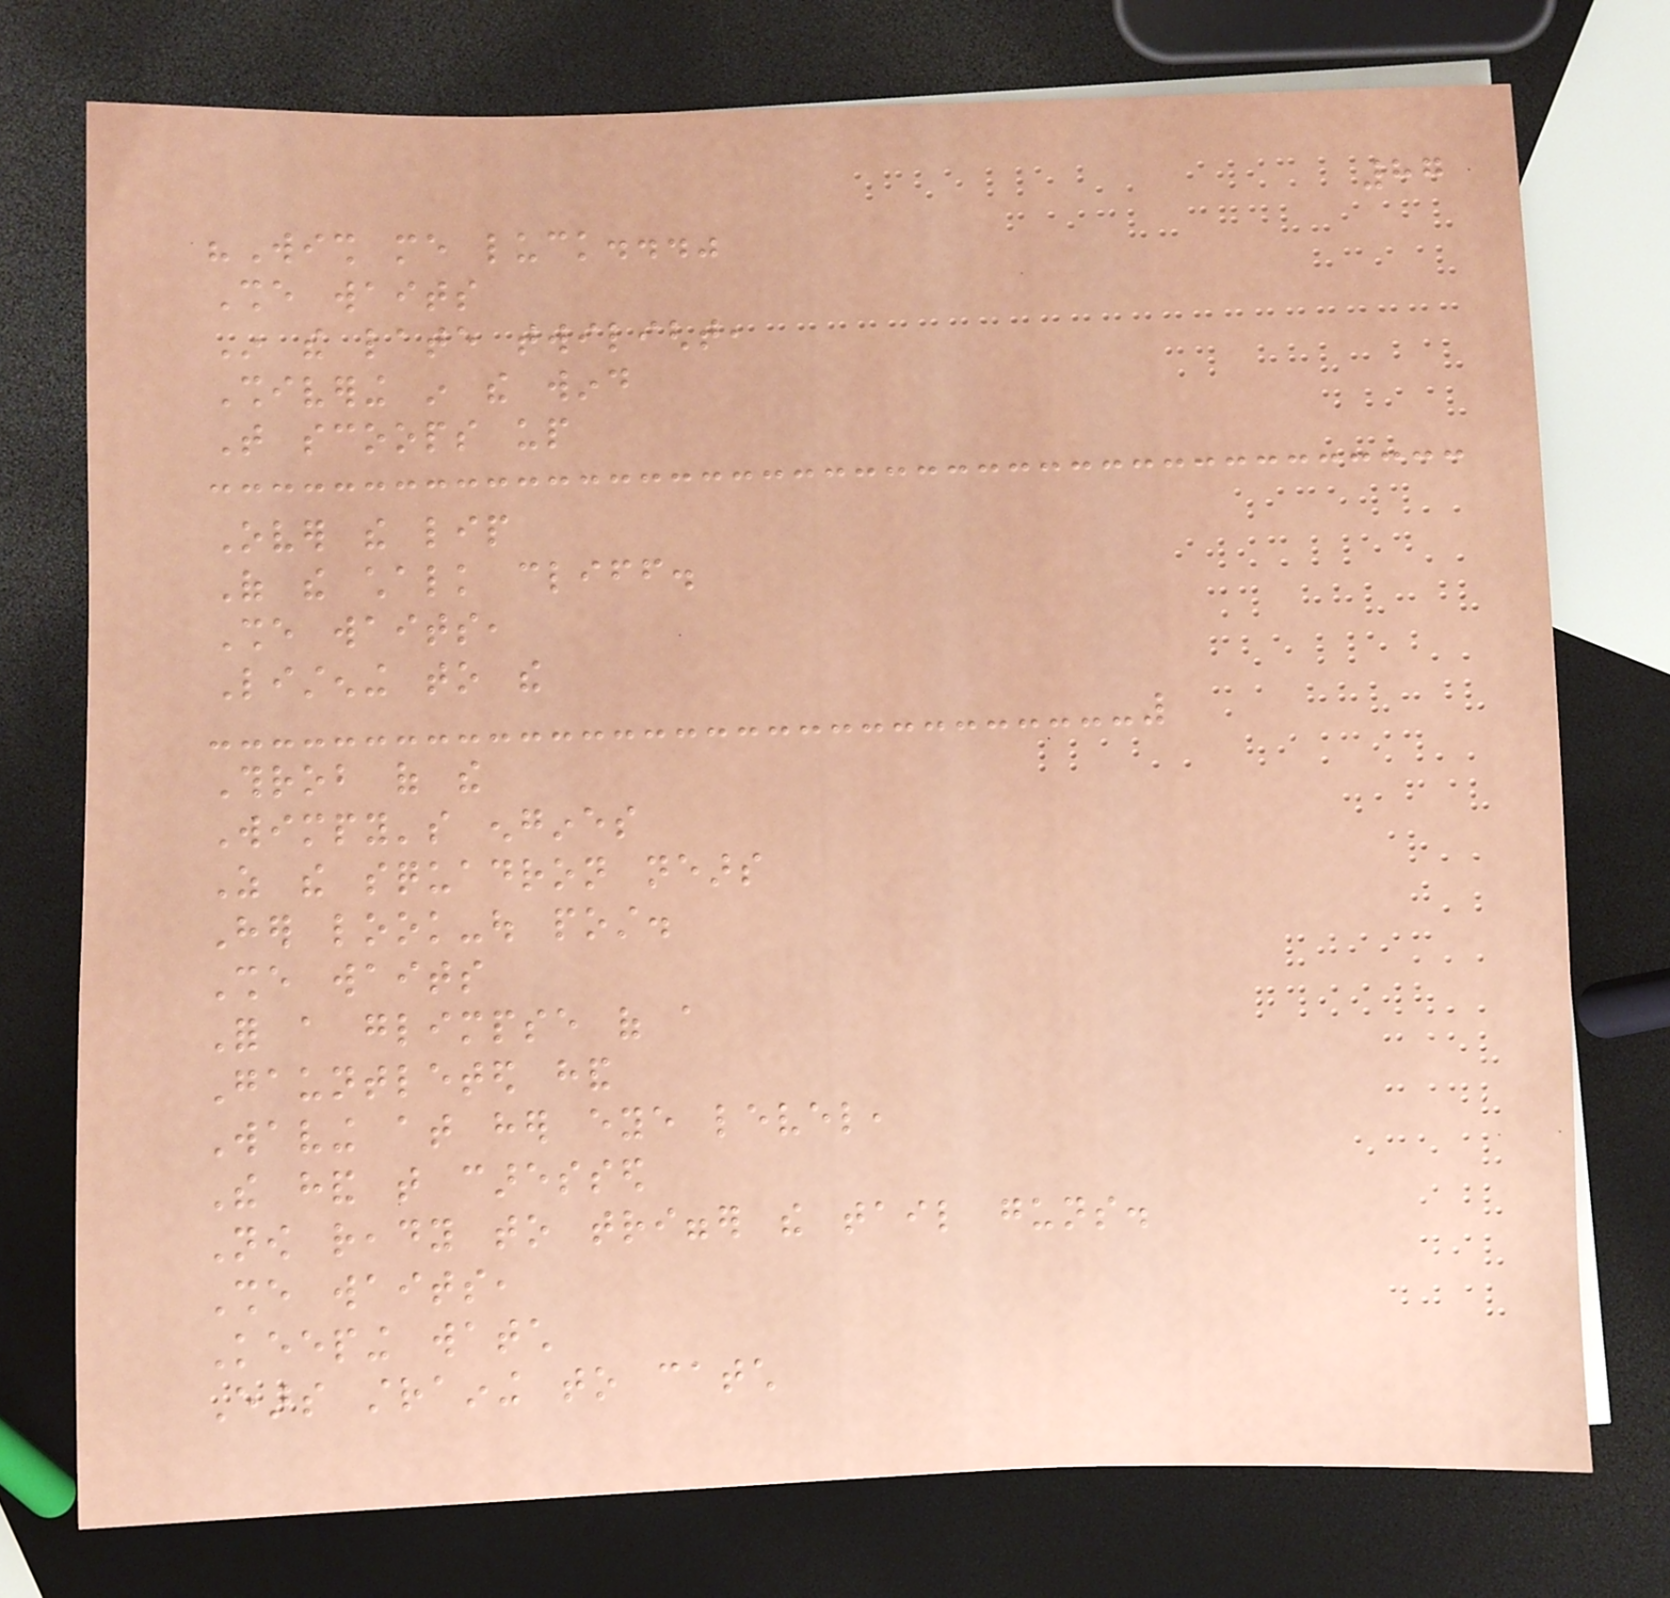87
"Wish me luck..."
She waits
In the late twilight,
Shivering in the wind
That scoops up
Over the lip
Of the chalk cliff.
She waits,
Listening to the
Throb of the
Wimpy's engines
As the squadron nears
Her look-out post.
She waits
For a glimpse of a
Gauntleted hand
Waving at her eye level,
The hand that caressed
Now ready to trigger the tail guns.
She waits,
Keeping watch
Ears straining to catch
